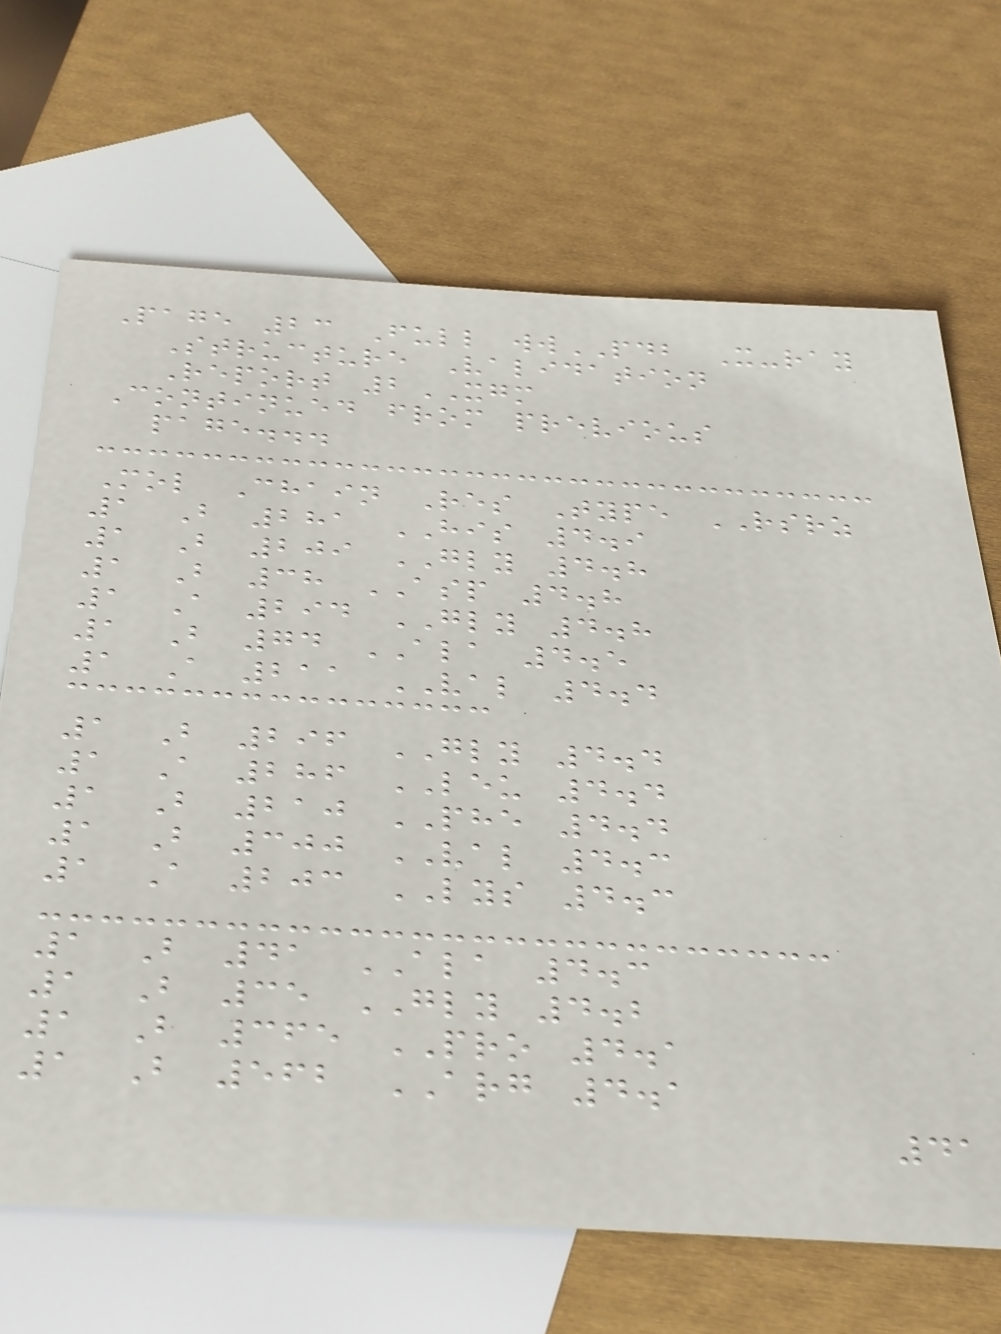Page 23 Full wwPDB X-ray
Structure Validation
Report 2XGM
Continued from previous
page...
Mol Chain Res Type RSRZ
1 B 281 HIS 4.9
1 B 209 GLY 4.8
1 B 38 ASP 4.8
1 A 294 GLY 4.8
1 B 74 ALA 4.5
1 A 211 VAL 4.4
1 B 296 GLY 4.4
1 A 286 LEU 4.4
1 B 210 PHE 4.4
1 B 300 VAL 4.3
1 A 203 LYS 4.3
1 B 41 ALA 4.3
1 B 35 GLY 4.2
1 B 365 PRO 4.1
1 B 562 ARG 4.1
41
